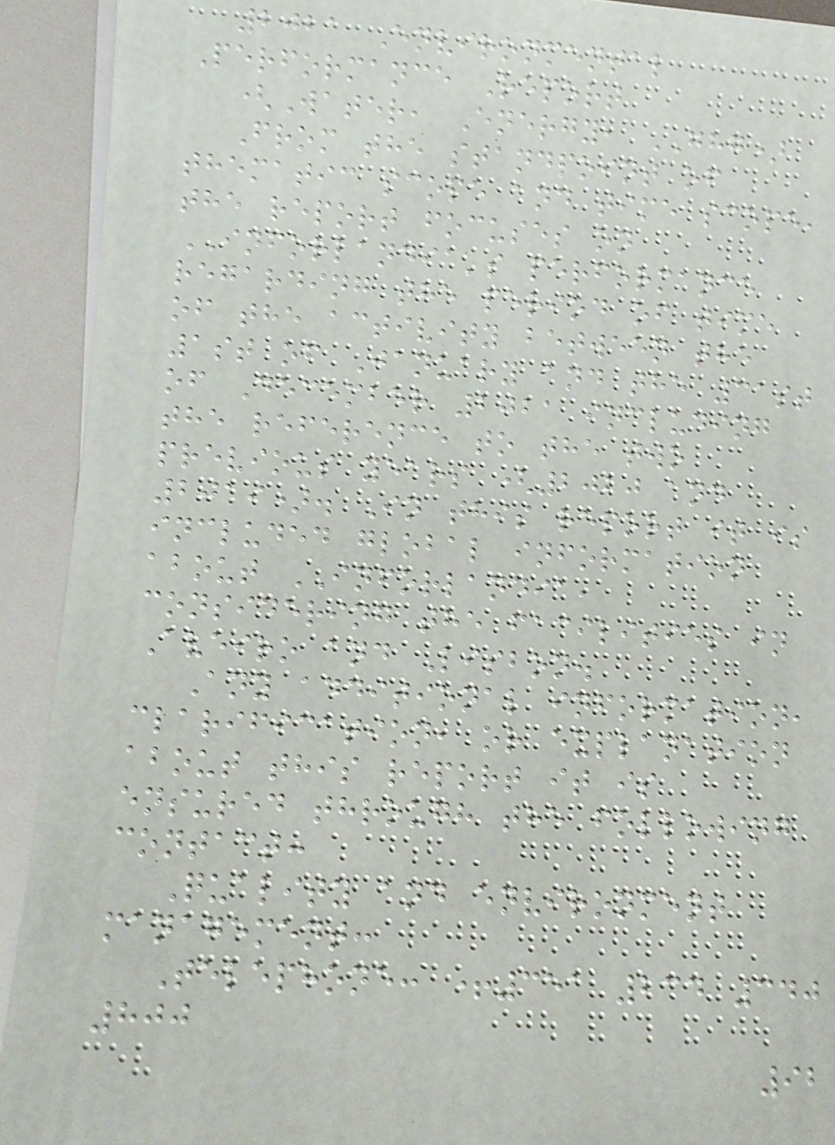2021 Environmental
Performance Report
(Water, Energy, GHG)
From the standpoint of
thematic scope and time scope,
the report focuses on
INFORLANDIA's performance
regarding the period of time
of the activity between the
1st of January and the 31st
of December 2021 including
the reference to the two
previous years (2020 and
2019). In this report it is
included global information
about INFORLANDIA,
considering the facilities in
Aveiro and Lisbon.
Any additional information,
clarification, or explanation
about this report it is
ensured through the following
contact:
Quality and environment
management:
Telephone: +351 234 340
800
92
